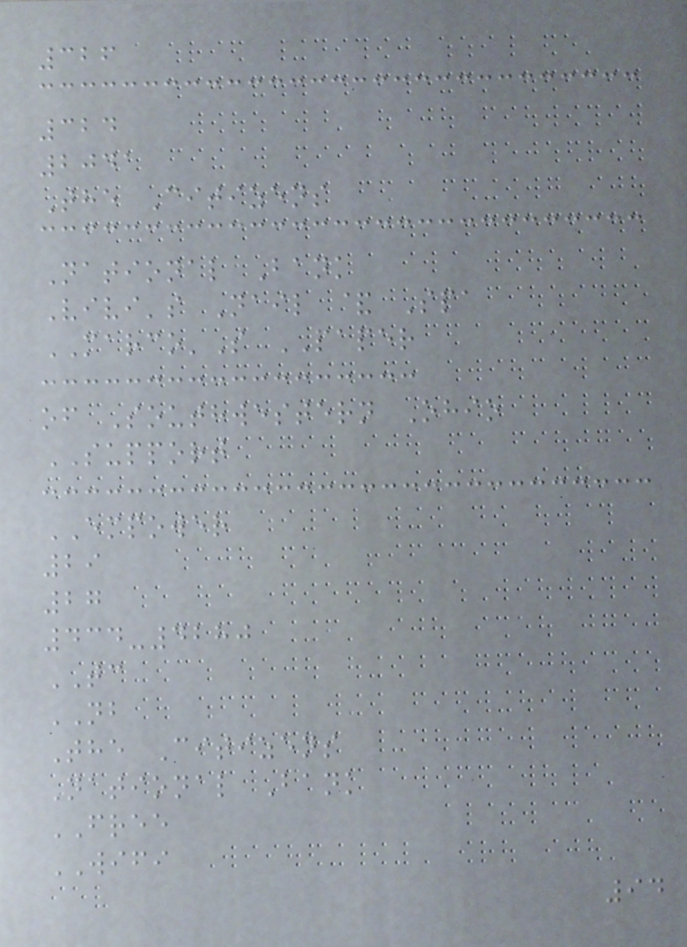326
324
2041
The Citizens
National Bank
Vivi's Nail & Spa
MARCO'S PAPER
of Southwestern Ohio
SUPPORT
EMPOWER
29
27
434-4280
TC
NB
The Citizens
National Bank
FREE
WIFI
94
